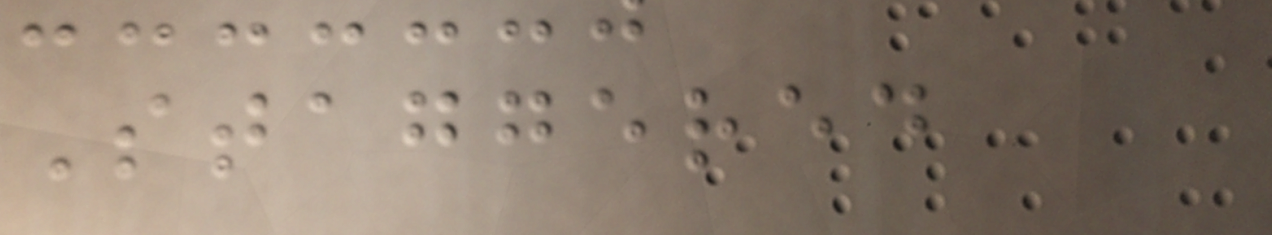Staggered
